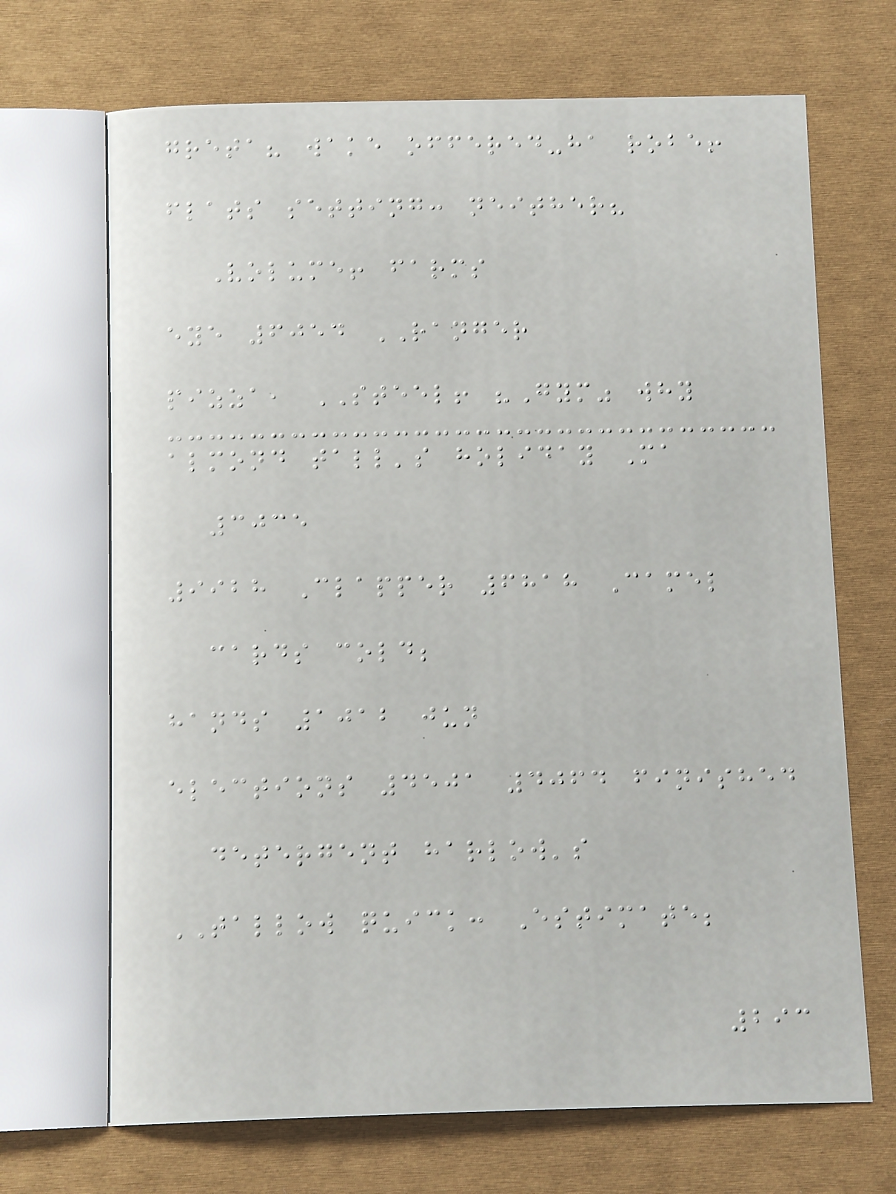greta? wake offered-ha robe!
flats setting: neither?
Volume! farms
eye 6054 RANGER
pizza, STEEL! "Gym" why
almond tall's holiday Ma
3035
9928 Clapper 6818 Camel
cards cold;
hands 1012 jun
elections 4501 4064 finished
detergent harlow's
TALLOW quick: Estimate;
293
